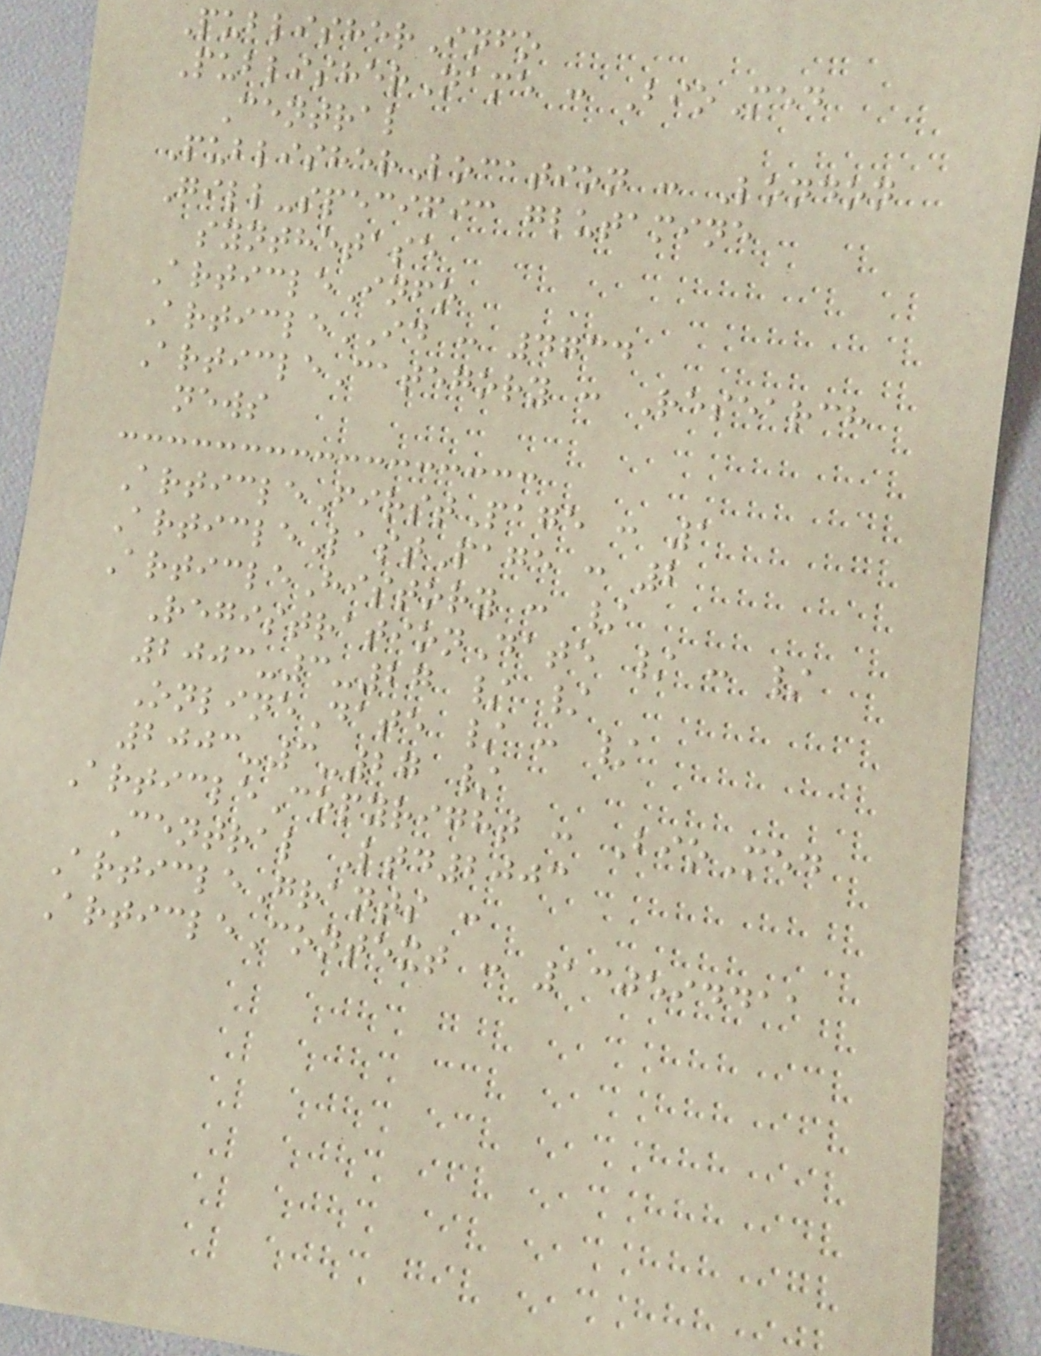PublisherInfo
PublisherName : BioMed
Central
PublisherLocation : London
Gill-specific glutamine
synthetase
ArticleInfo
ArticleID : 4734
ArticleCategory : Research
news
ArticleFirstPage : 1
ArticleLastPage : 2
ArticleHistory : /
RegistrationDate / : /
2003-3-27 / /
OnlineDate / : /
2003-3-27 /
ArticleCopyright : BioMed
Central Ltd2003
ArticleGrants :
ArticleContext : 130594411
